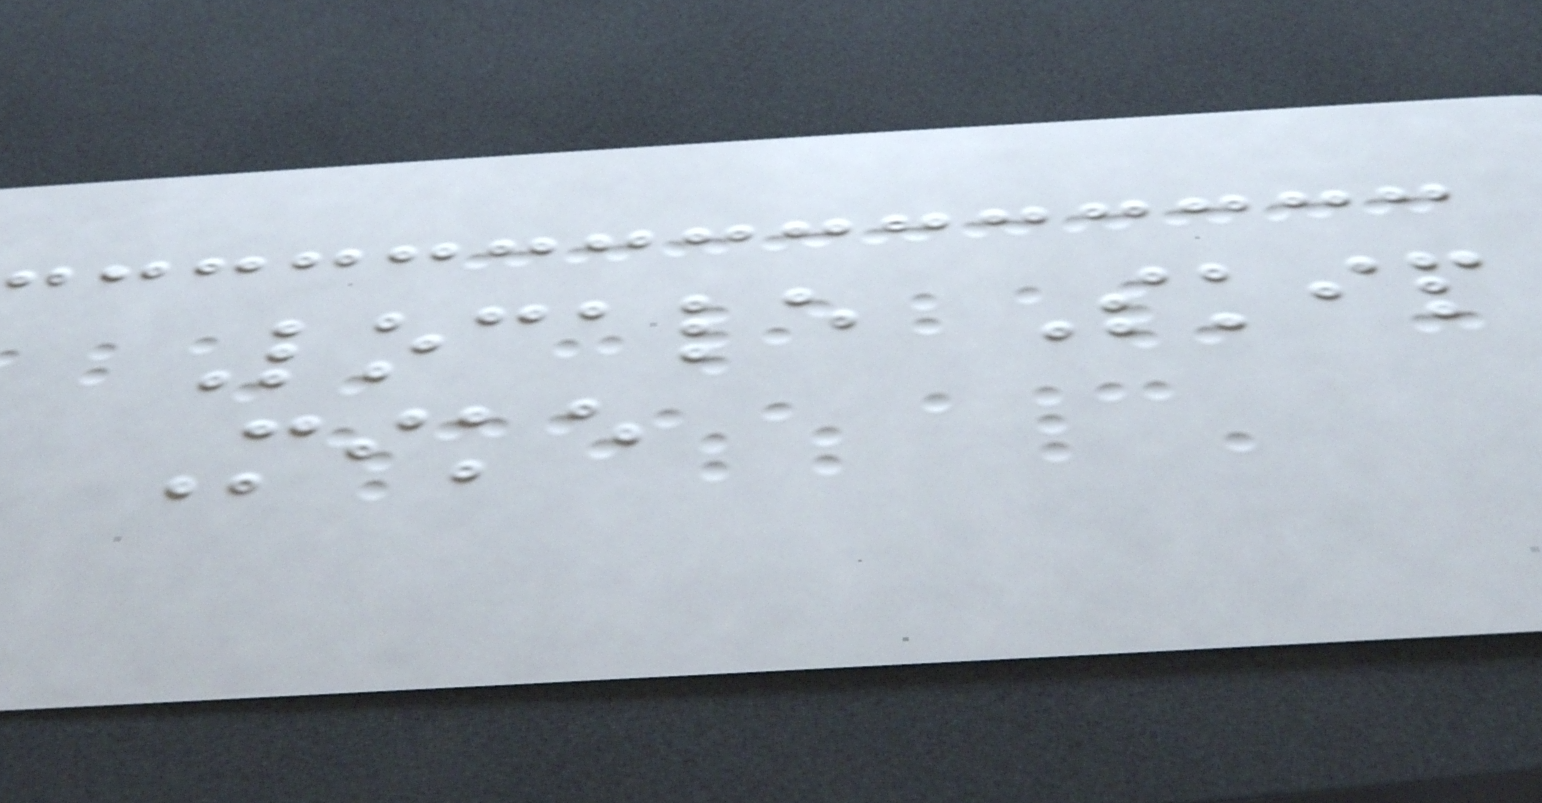Locale Skip
Mike
